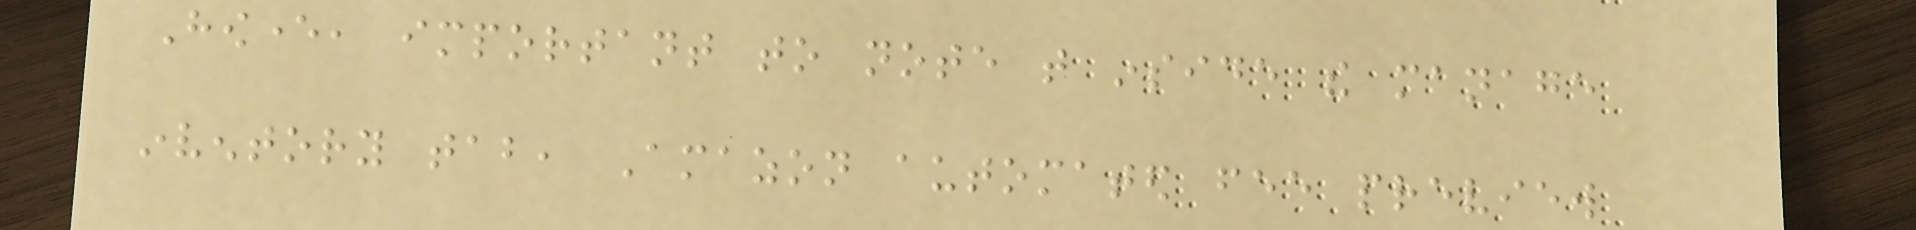However, important to note that inside the manage
inventory tab, Amazon automated fee preview
